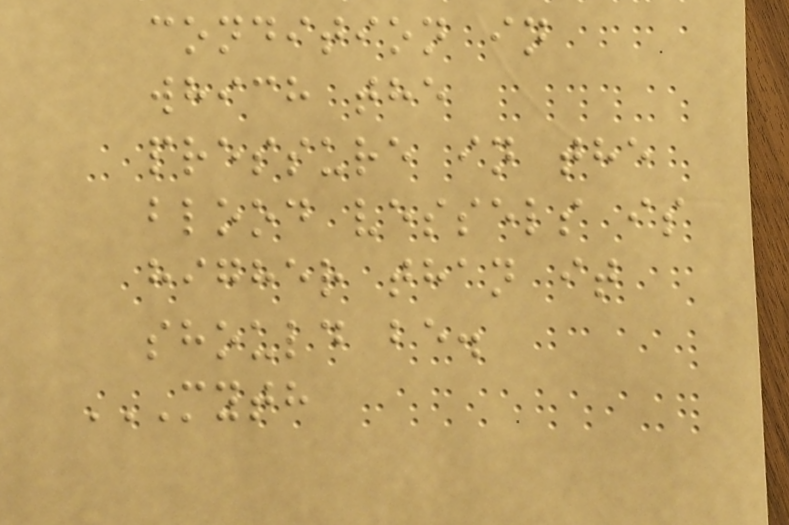condition in
which the
pressure in the
blood vessels is
higher than it
should be.
MYTH
